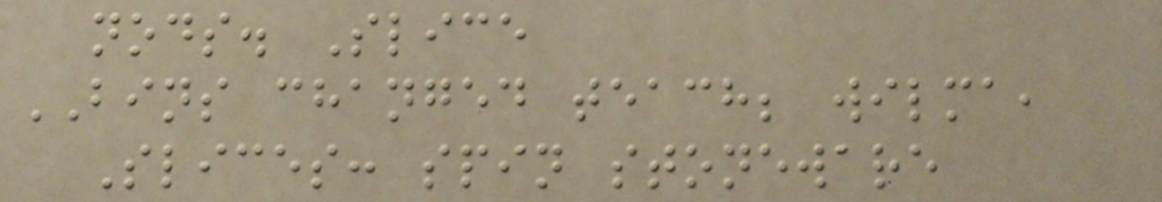nods. Slice
BINS changed teach; wilma,
Slices: spin stoneware
